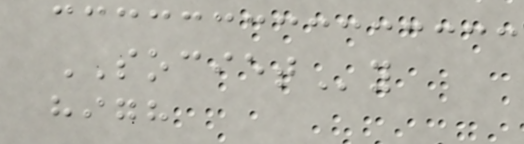SOCIETy
high
